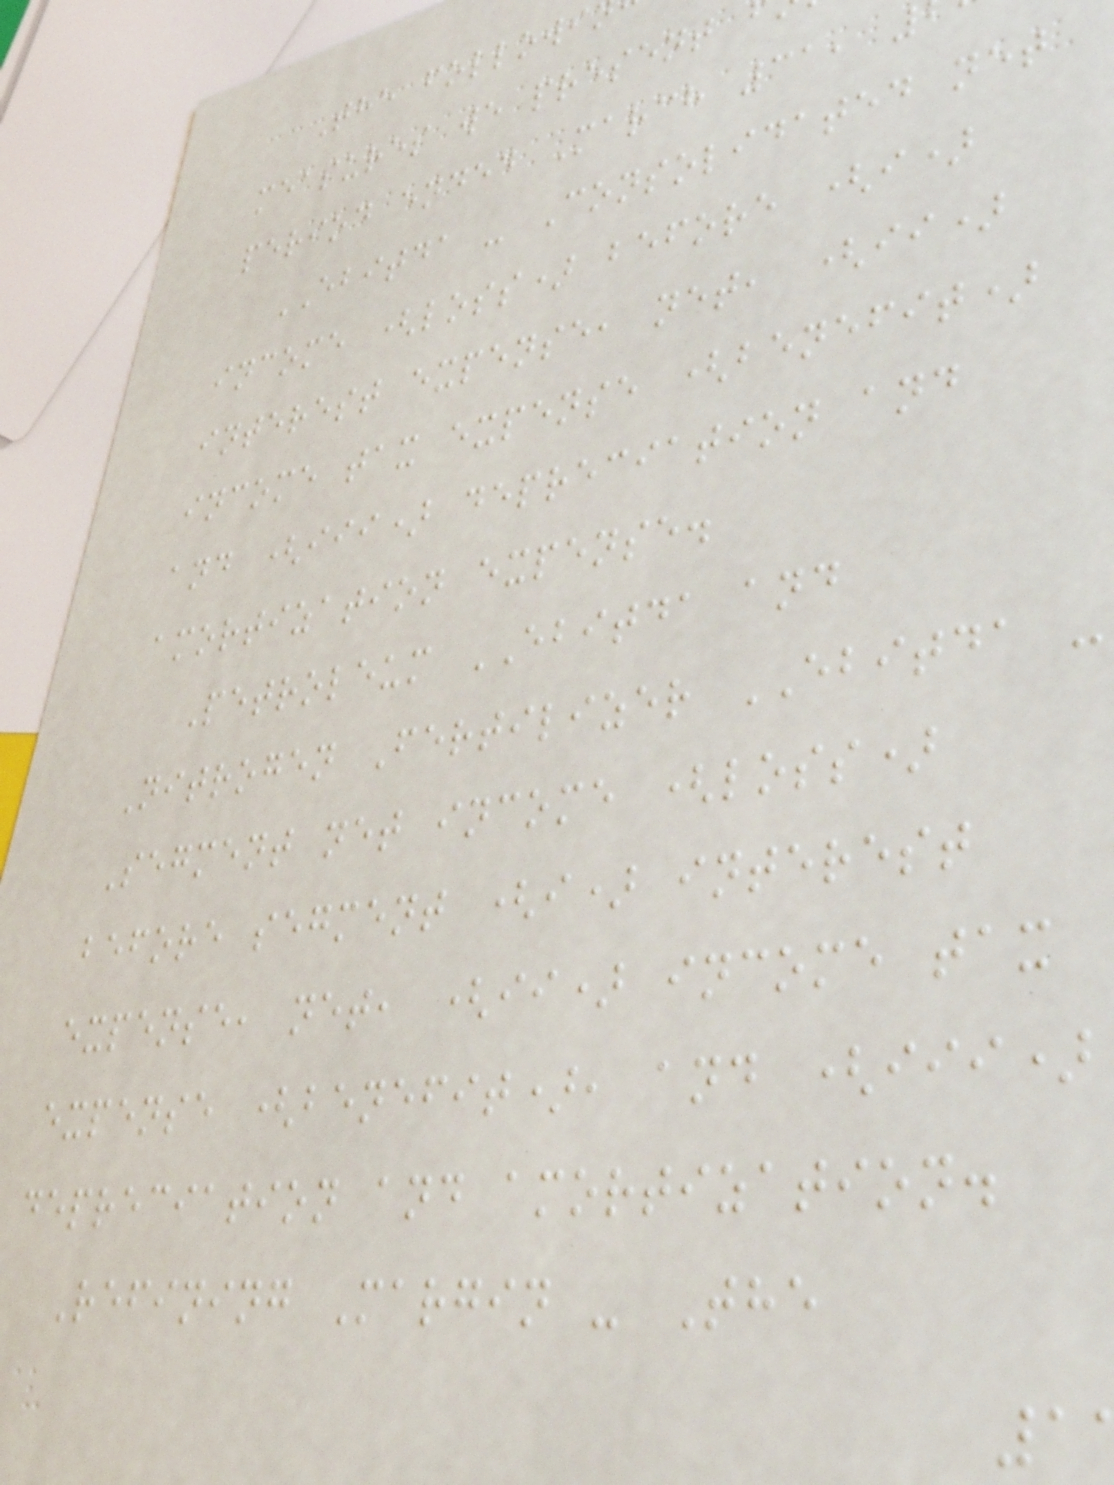The followi
measures we present
period ended March 31,
EBITDA - Consolidated net
income (loss) before (i)
interest expense, net, (ii)
income tax expense (benefit)
and (iii) depreciation and
amortization expense.
Petroleum EBITDA and
Nitrogen Fertilizer EBITDA -
Segment net income (loss)
before segment (i) interest
expense, net, (ii) income tax
expense (benefit), and (iii)
depreciation and amortization.
Refining Margin - The
